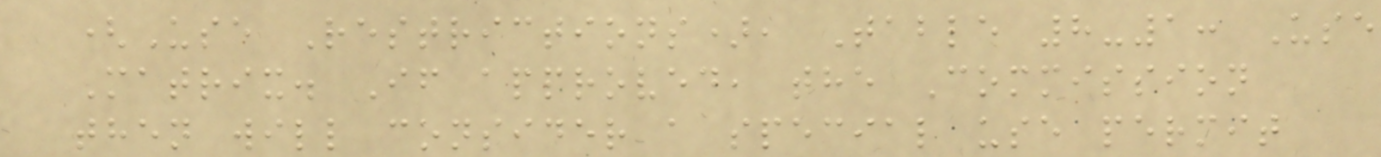(Use Restrictions), Table 8-1: Use
Matrix. If approved, the Commission
then will consider a special use permit
